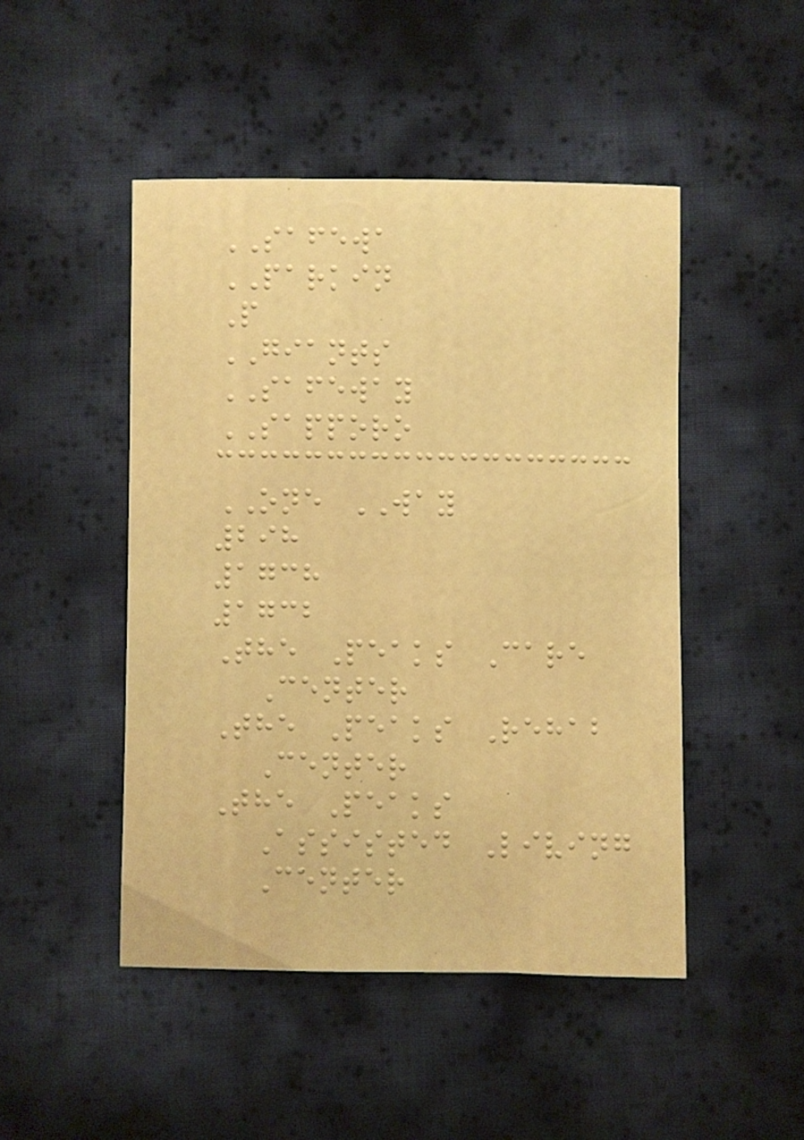SAFEWA
PARKIN
P
GIANTS
SAFEWAY
SAPPORO
ONE WAY
298
1738
1732
The Peaks Care
Center
The Peaks Rehab
Center
The Peaks
Assisted Living
Center
